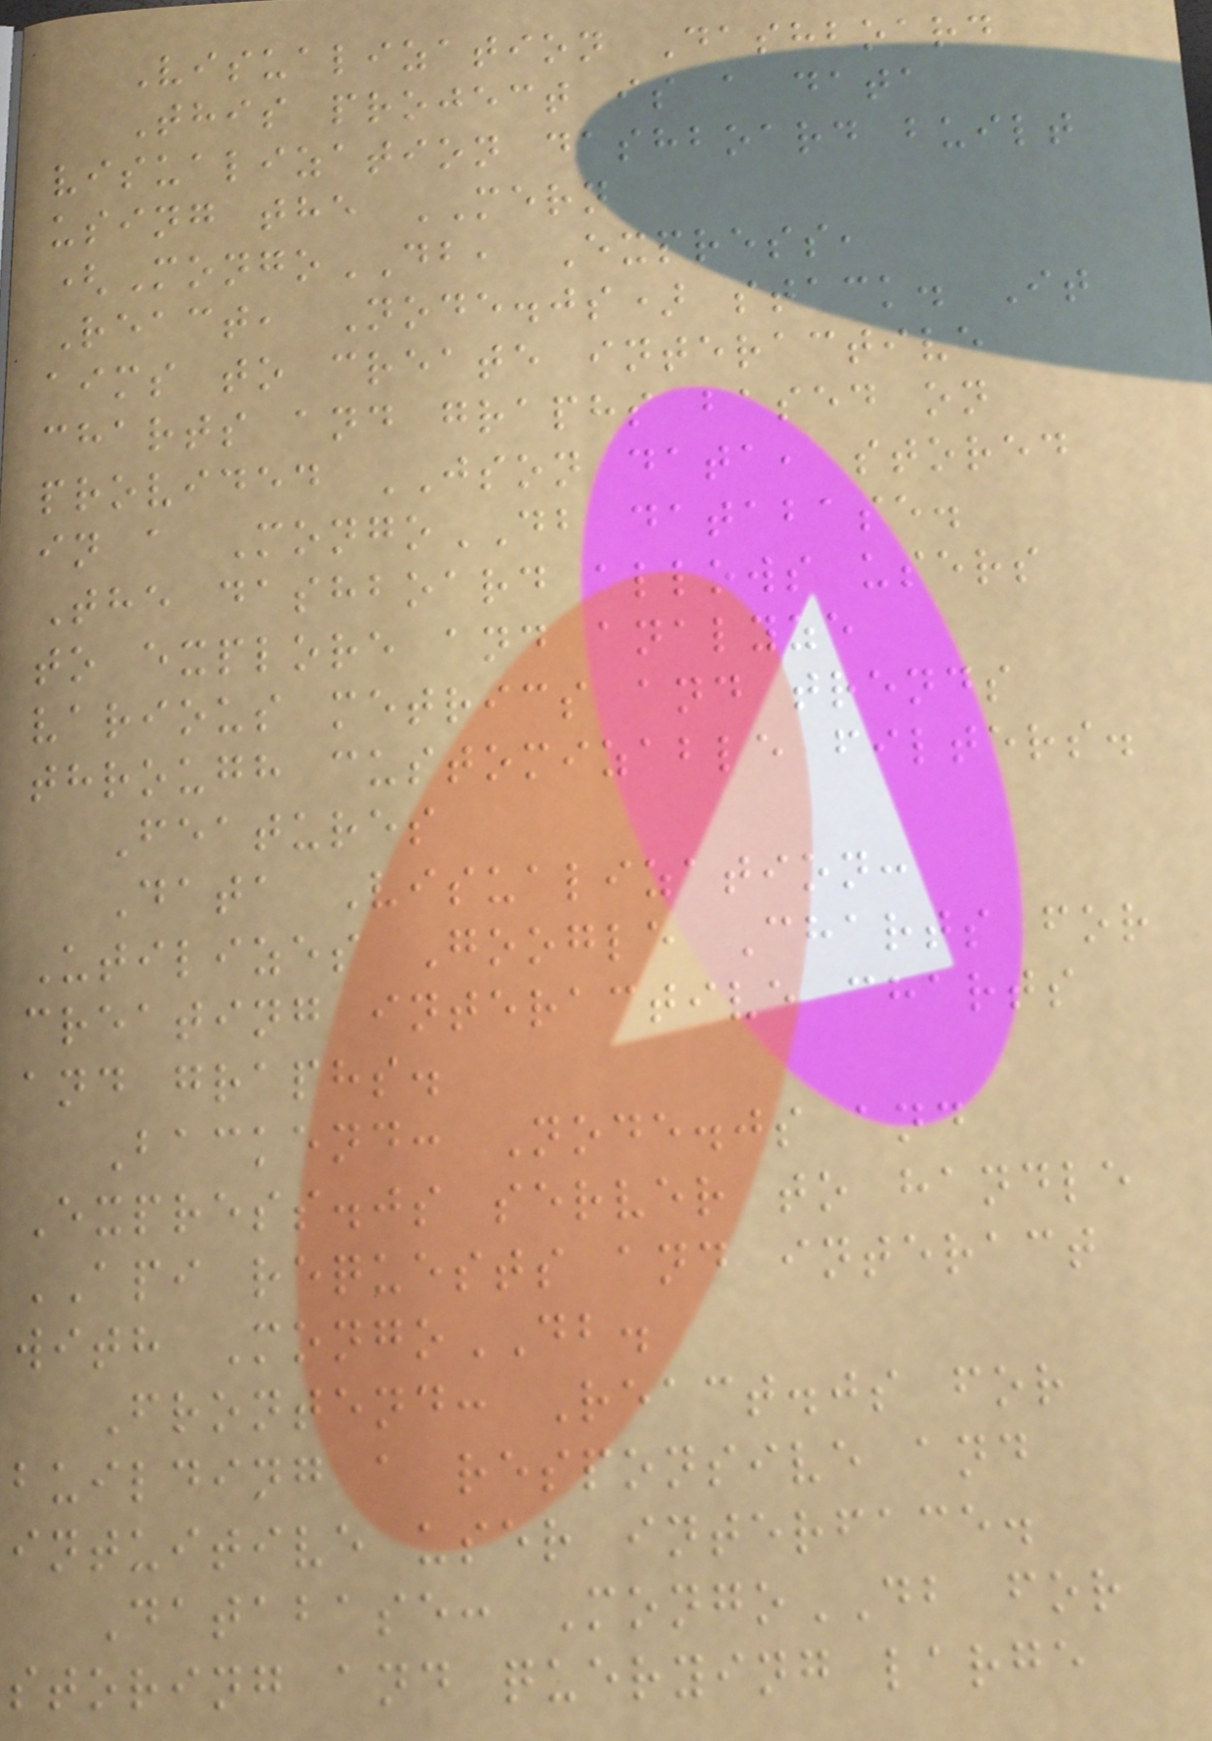Visualization Dashboard
This project is a data
visualization dashboard built
using the MERN
(MongoDB, Express,
React, Node.js) stack. It
aims to create interactive
charts and graphs based on
provided JSON data, stored
in a MongoDB database.
The dashboard allows users
to explore and analyze
various metrics and trends
through customizable filters.
Features
Data Visualization:
Utilizes Google Charts for
creating interactive charts
and graphs.
Backend: Node.js and
Express.js server to handle
API requests and interact
with MongoDB.
Frontend: React.js for
building a responsive and
intuitive user interface.
Database: MongoDB for
storing and querying large
